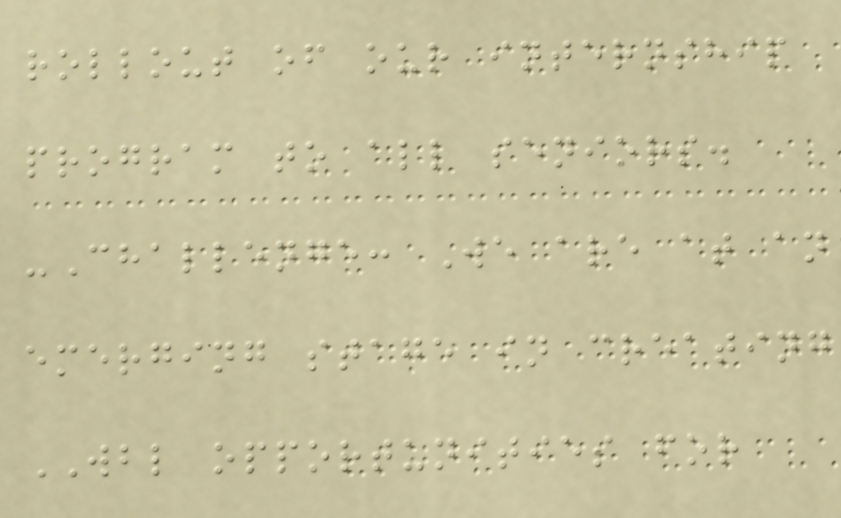rollout of our internship
program to all seniors.
-Challenge: We are at an
emerging stage in creating
WBL opportunities for
